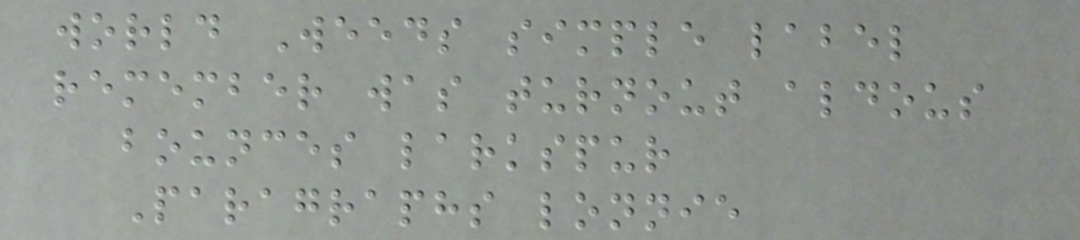world Weeds simple label
remember was turnout aldous
bounces larkspur
Paragraphs lonnie
